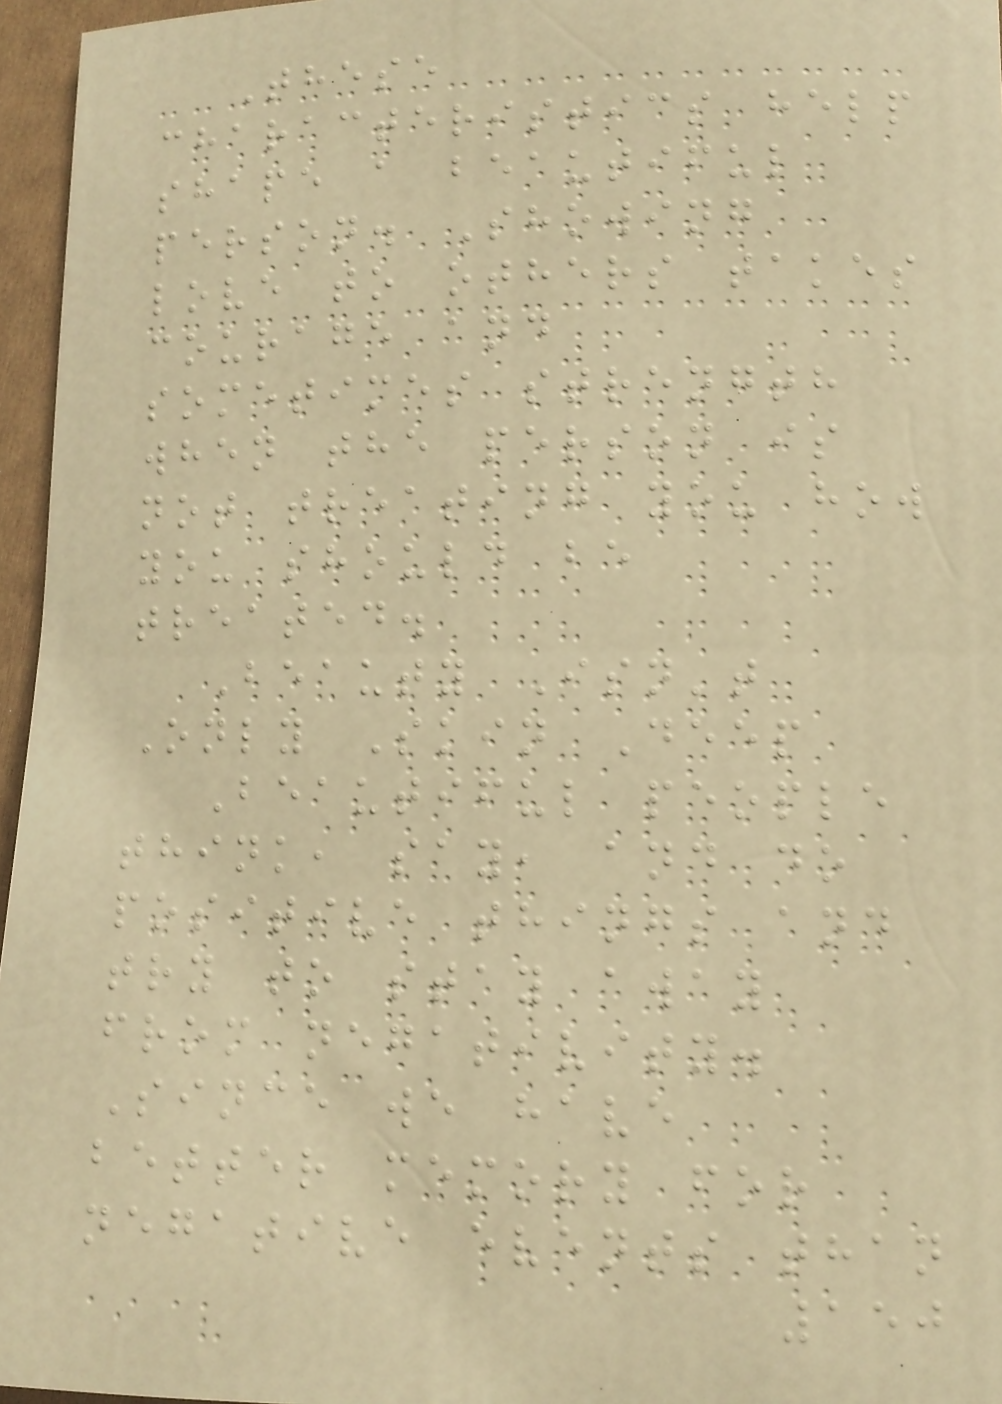These
characteristics help
shape a beautiful
person. Showing
love to others takes
courage and
sometimes strength
when the person is
not treating you how
you should be
treated.
Beauty Isn't
Only Skin Deep
Beautiful people
think, say, and do
positive things and
try to stay away
from negativity.
Since we have
better memory for
negative events than
150
